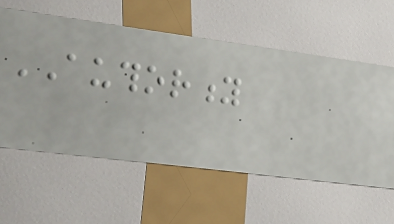AUTHORITY
